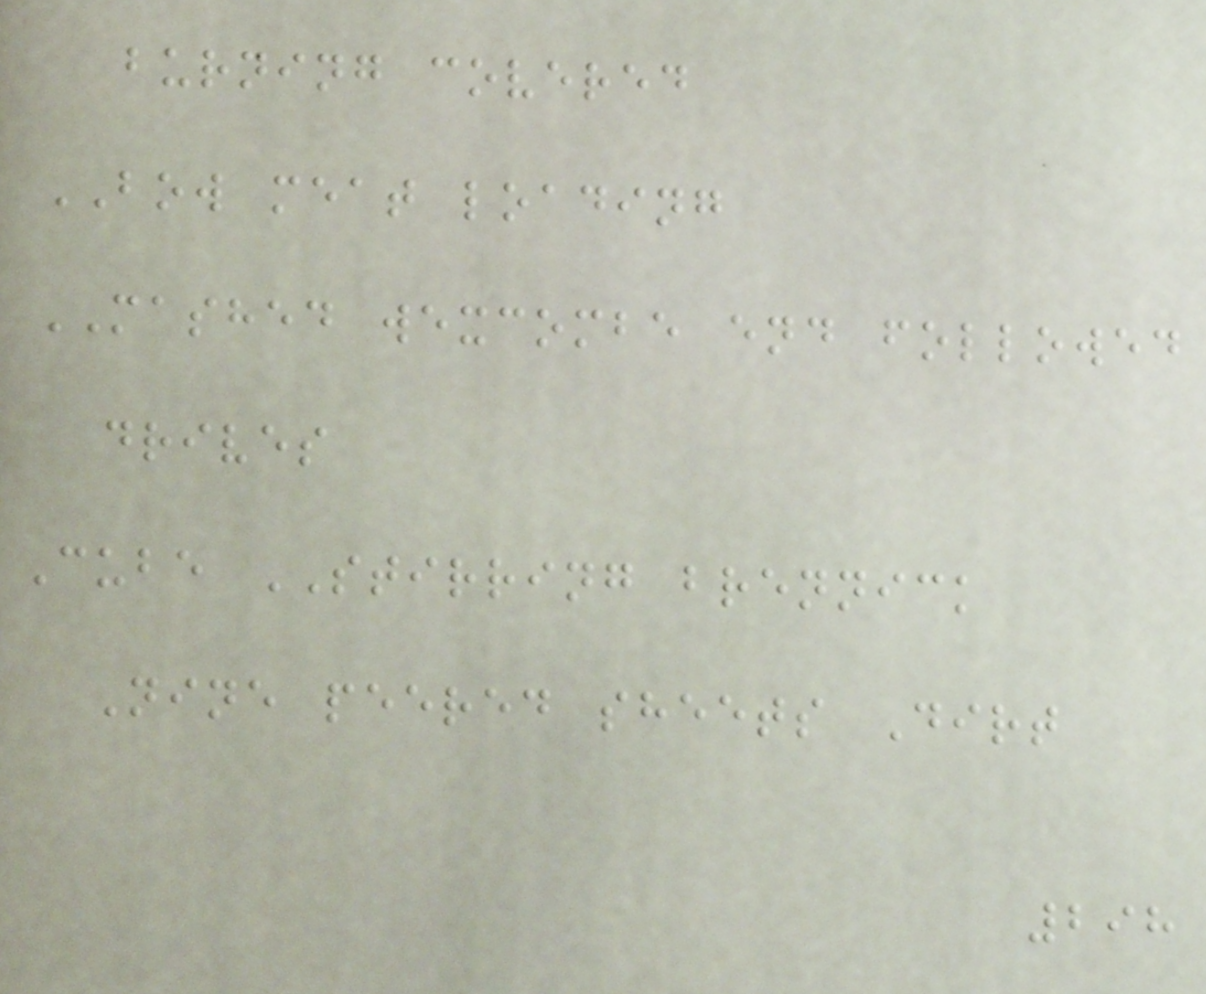burning covered
BOW meat loading
MASHED wexcombe end followed
drives
Cube STIRRING brennick
Nine peered sheets Dirt
298
